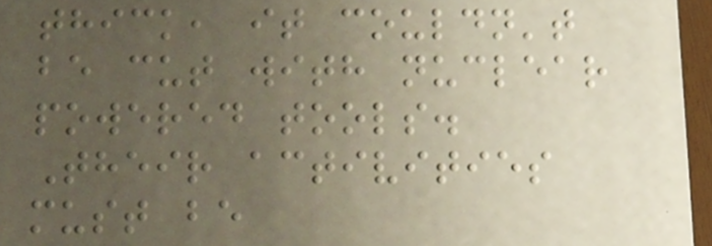thick, it couldn't
be cut with nuclear
powered tools.
Their activities
must be
